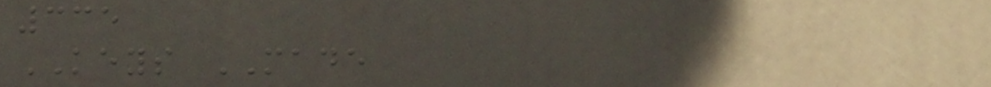335
KEYS MADE
